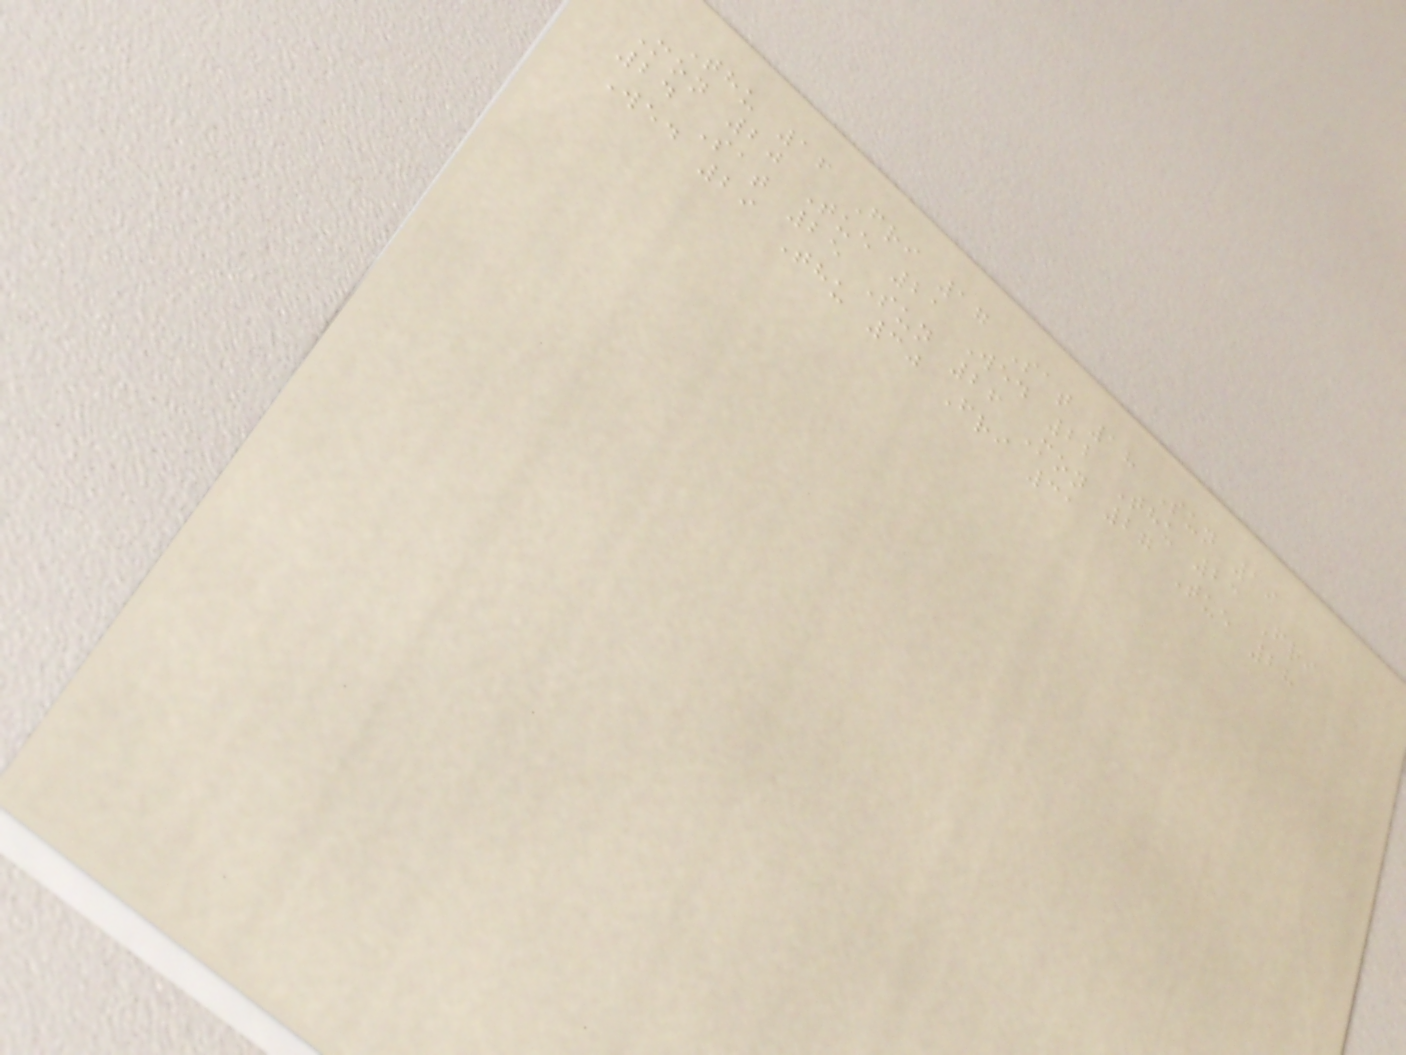Thu 16 Fri 17 Sat 18 Sun 19
Mon 20 Tue 21 Wed 22 Thu 23 Fri
24 Sat 25 Sun 26 Mon 27 Tue 28
Wed 29 Thu 30 Fri 31
